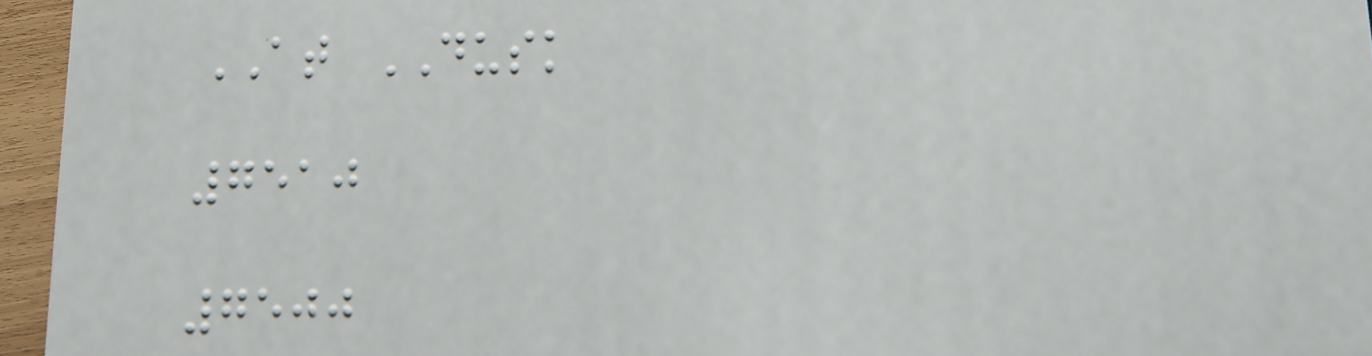AT DUSK
7510
7500
